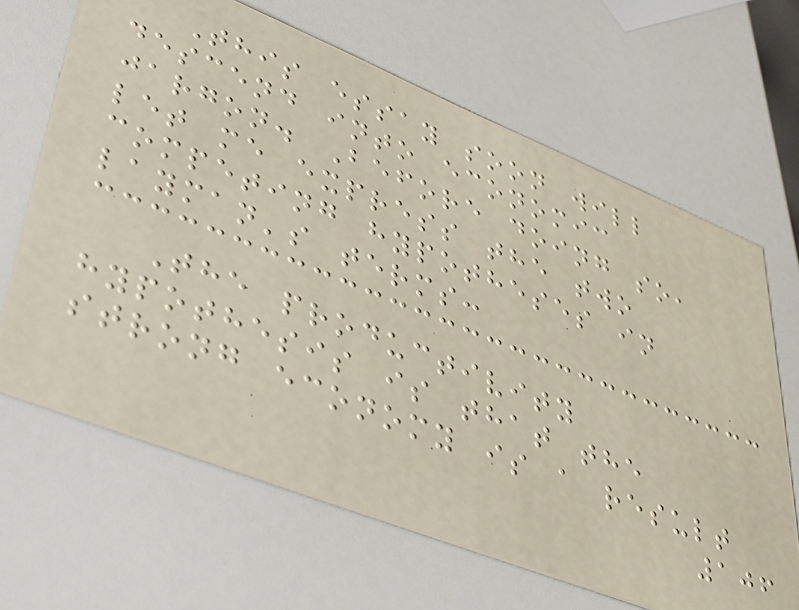This essay soon will
descend into economic
jargon. Before doing so,
let me express the two
competing hypotheses in
layman's terms:
The productivity
hypothesis is that the
strong economy is a result
106
